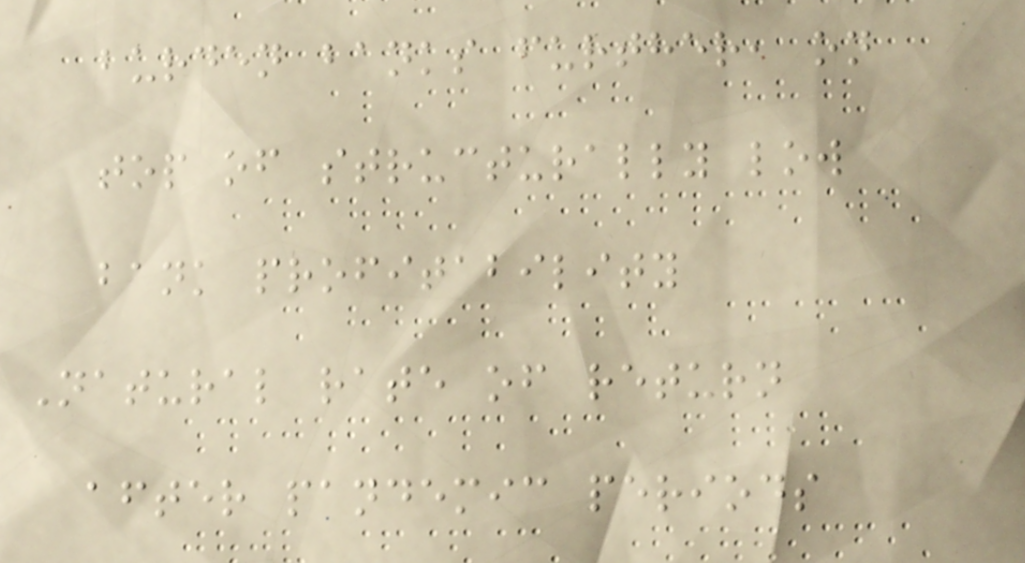burden banks further, on
top of structurally low
bank profitability
Natural rate of return
after pandemic periods
